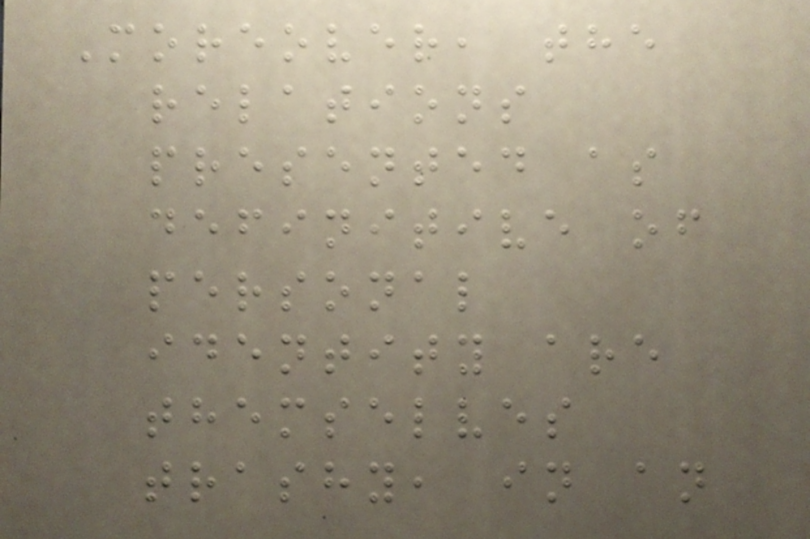Moreover, the
relations
presented as
definitive of
personal
identity are
themselves
trashy, in an
